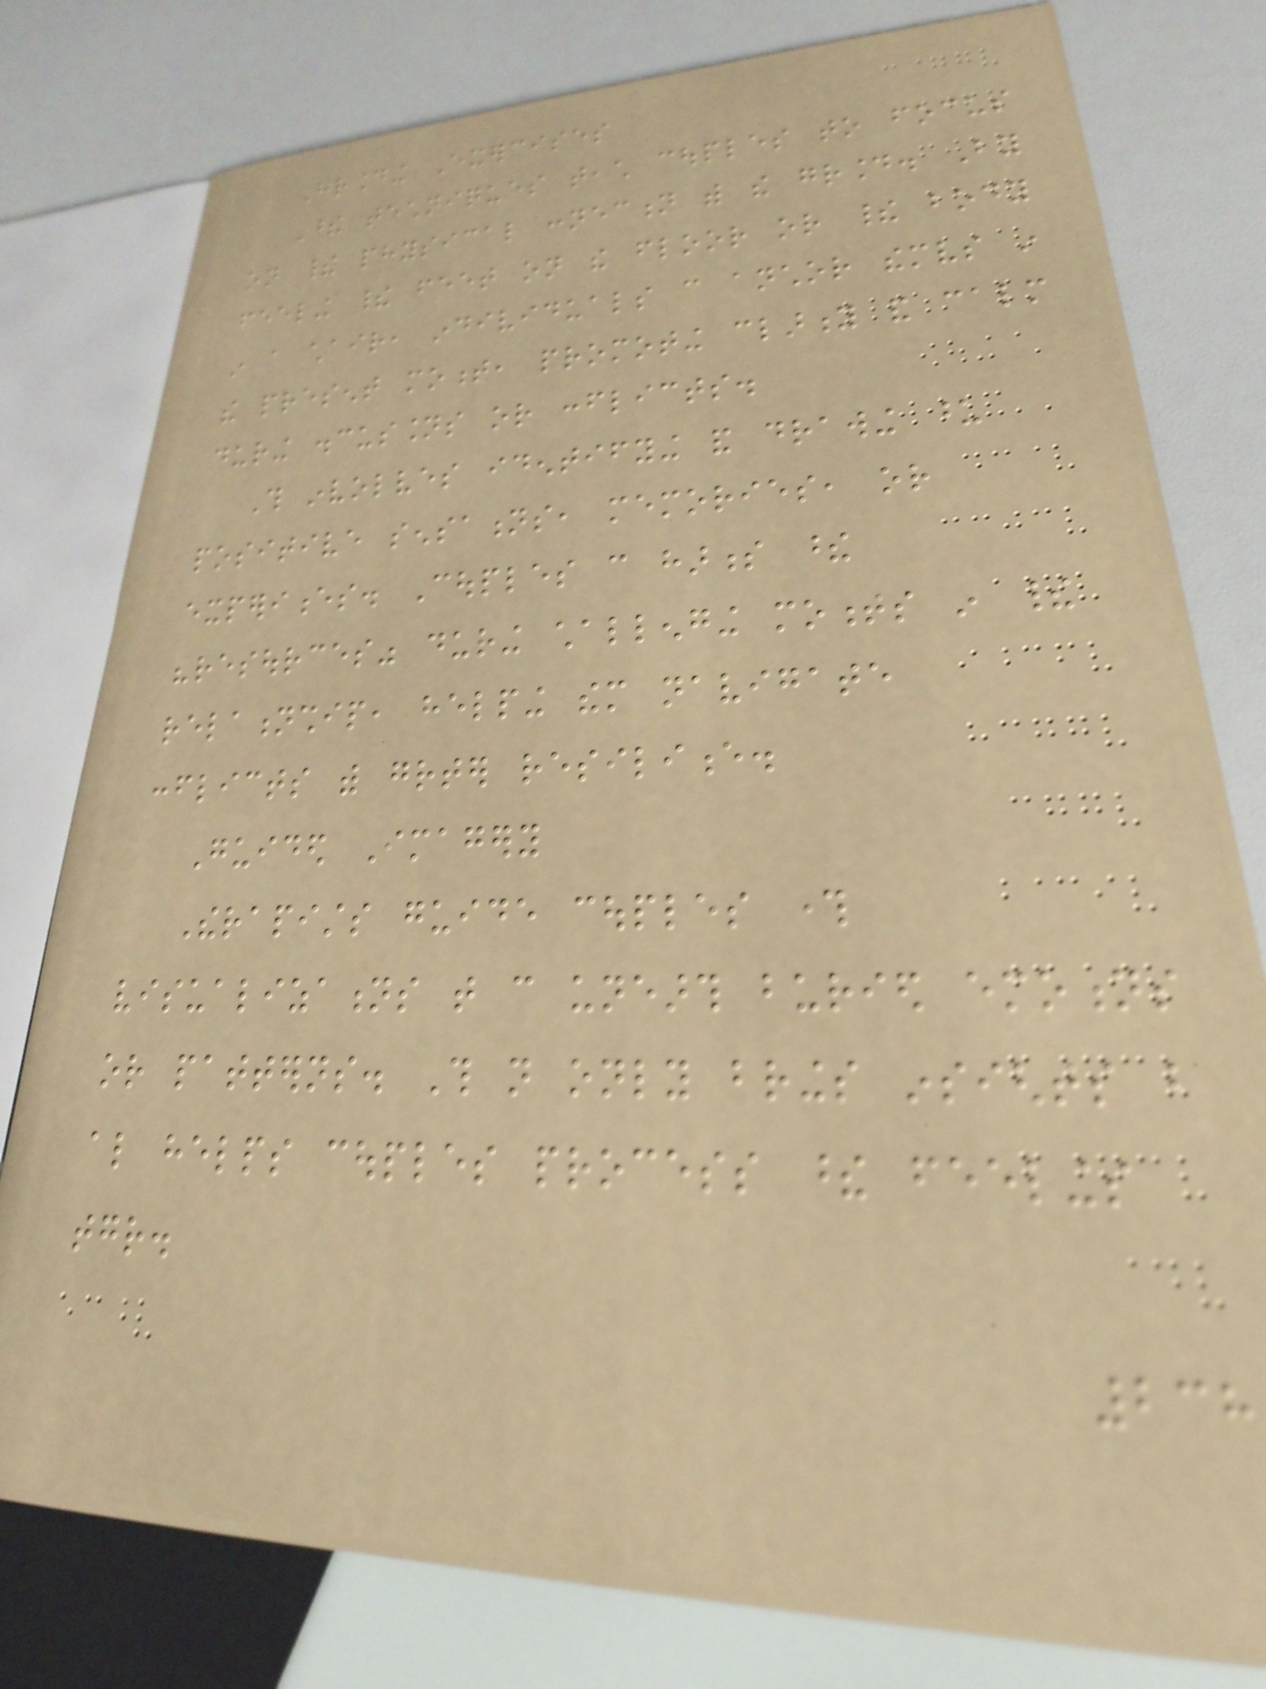Grounding Exercises
These techniques teach couples to focus
on their physical connection with the ground. By
feeling their feet on the floor or their body
in a chair, individuals can anchor themselves in
the present moment, promoting clarity and calm
during discussions or conflicts.
This involves identifying and drawing upon
positive sensations, memories, or
experiences. Couples can harness these
"resources" during challenging moments in their
relationship, helping them navigate
conflicts with greater resilience.
Guided Imagery
Therapists guide couples through
visualizations that can unearth buried emotions
or patterns. This not only brings insights but
also helps couples process these feelings
together.
238
